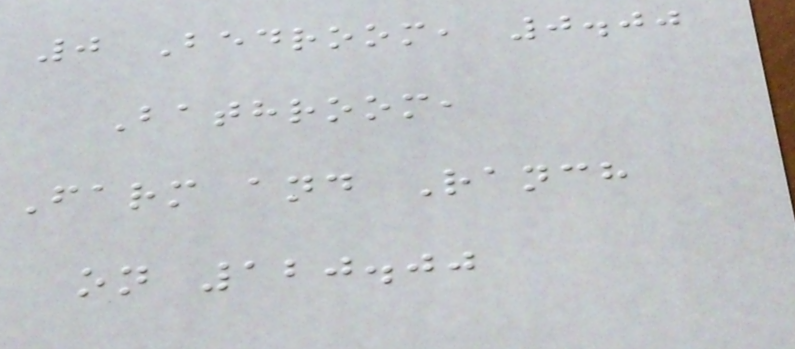0 Bedroom, 0.00
Bathroom,
Farm and Ranch
on 120.00
